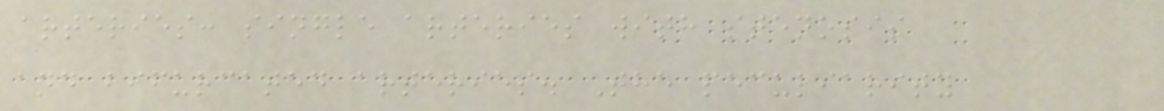arteries: single arteries with stenosis
and bifurcated arteries. The peculiarity
